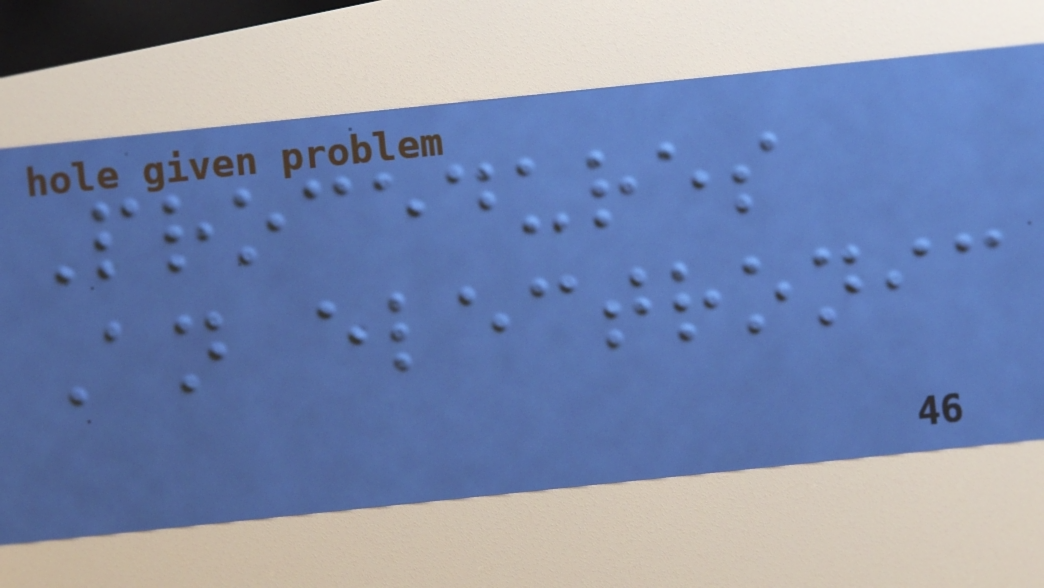Procedures
An electronic
